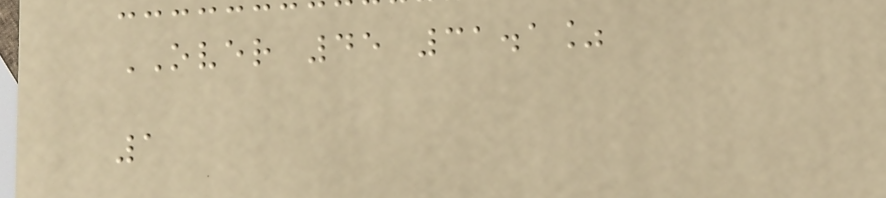OVER 45 31.1%
1
